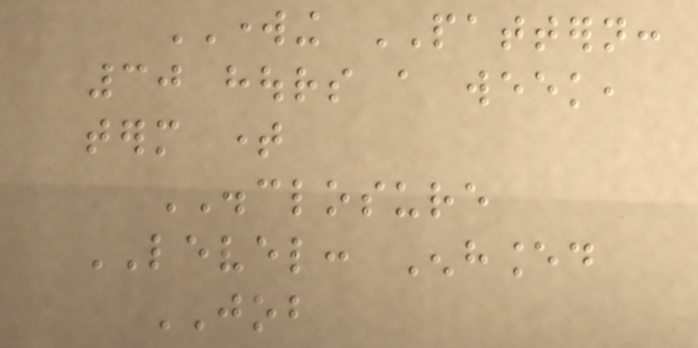WORKING PATTERN:
30 hours a week,
term time
DISCLOSURE
LEVEL: Enhanced
JOB
